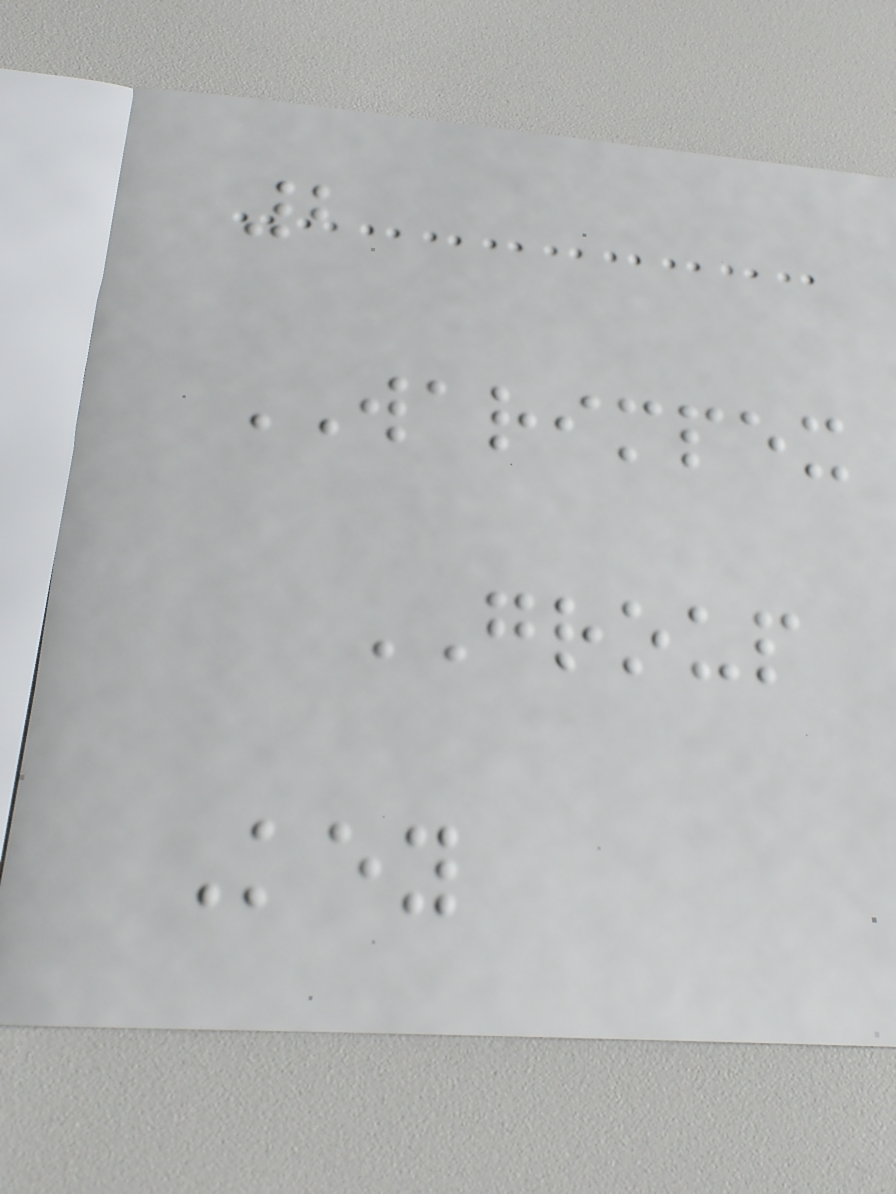2
WARIMPEX
GROUP
Key
